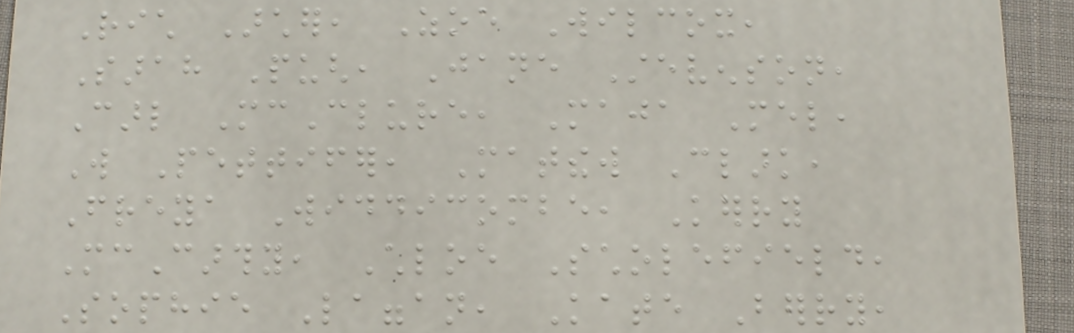Rich Archer, Zoe Wilcox,
Sarah Pugh, Jane Stevenson,
Carl McClure, Maja Mel,
Will Pettifer, Matthew Clark,
Freya Widdicombe, Kerry
McCarthy, Chloe Scholefield,
Sophie Laggan, Kate Berry,
